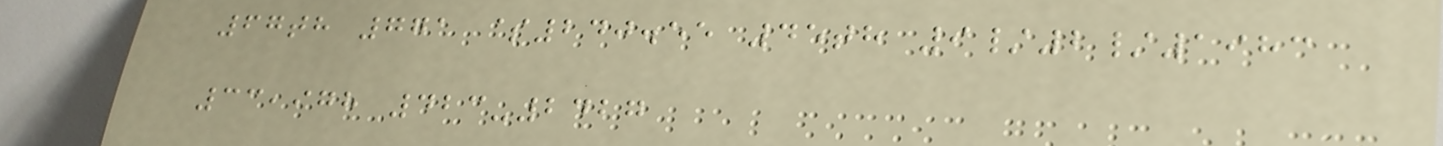67th 771 $240.55 45th 9/2/1983
33,978 423-2427
